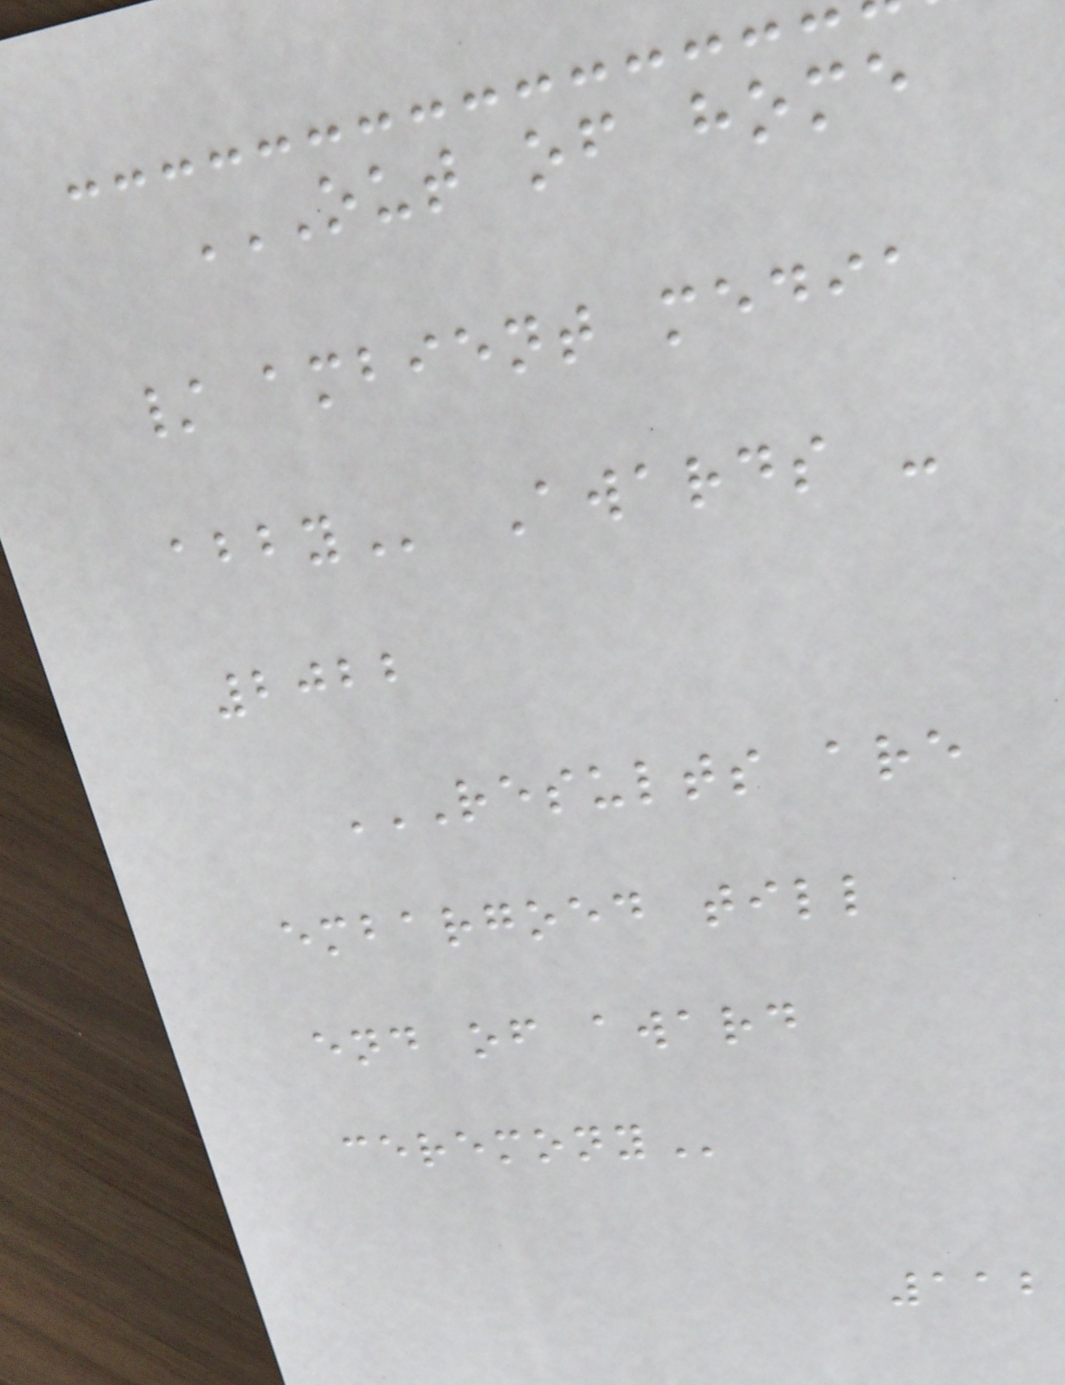OUT OF HOME
/ AMBIENT MEDIA
ABBY Awards -
2022
RESULTS ARE
EMBARGOED TILL
END OF AWARD
CEREMONY
112
